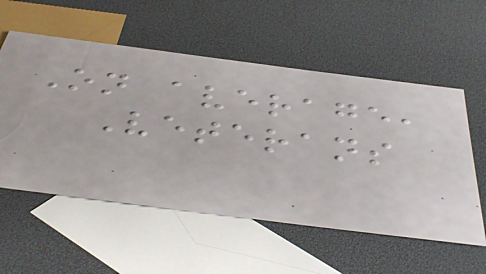On average,
Veterans
